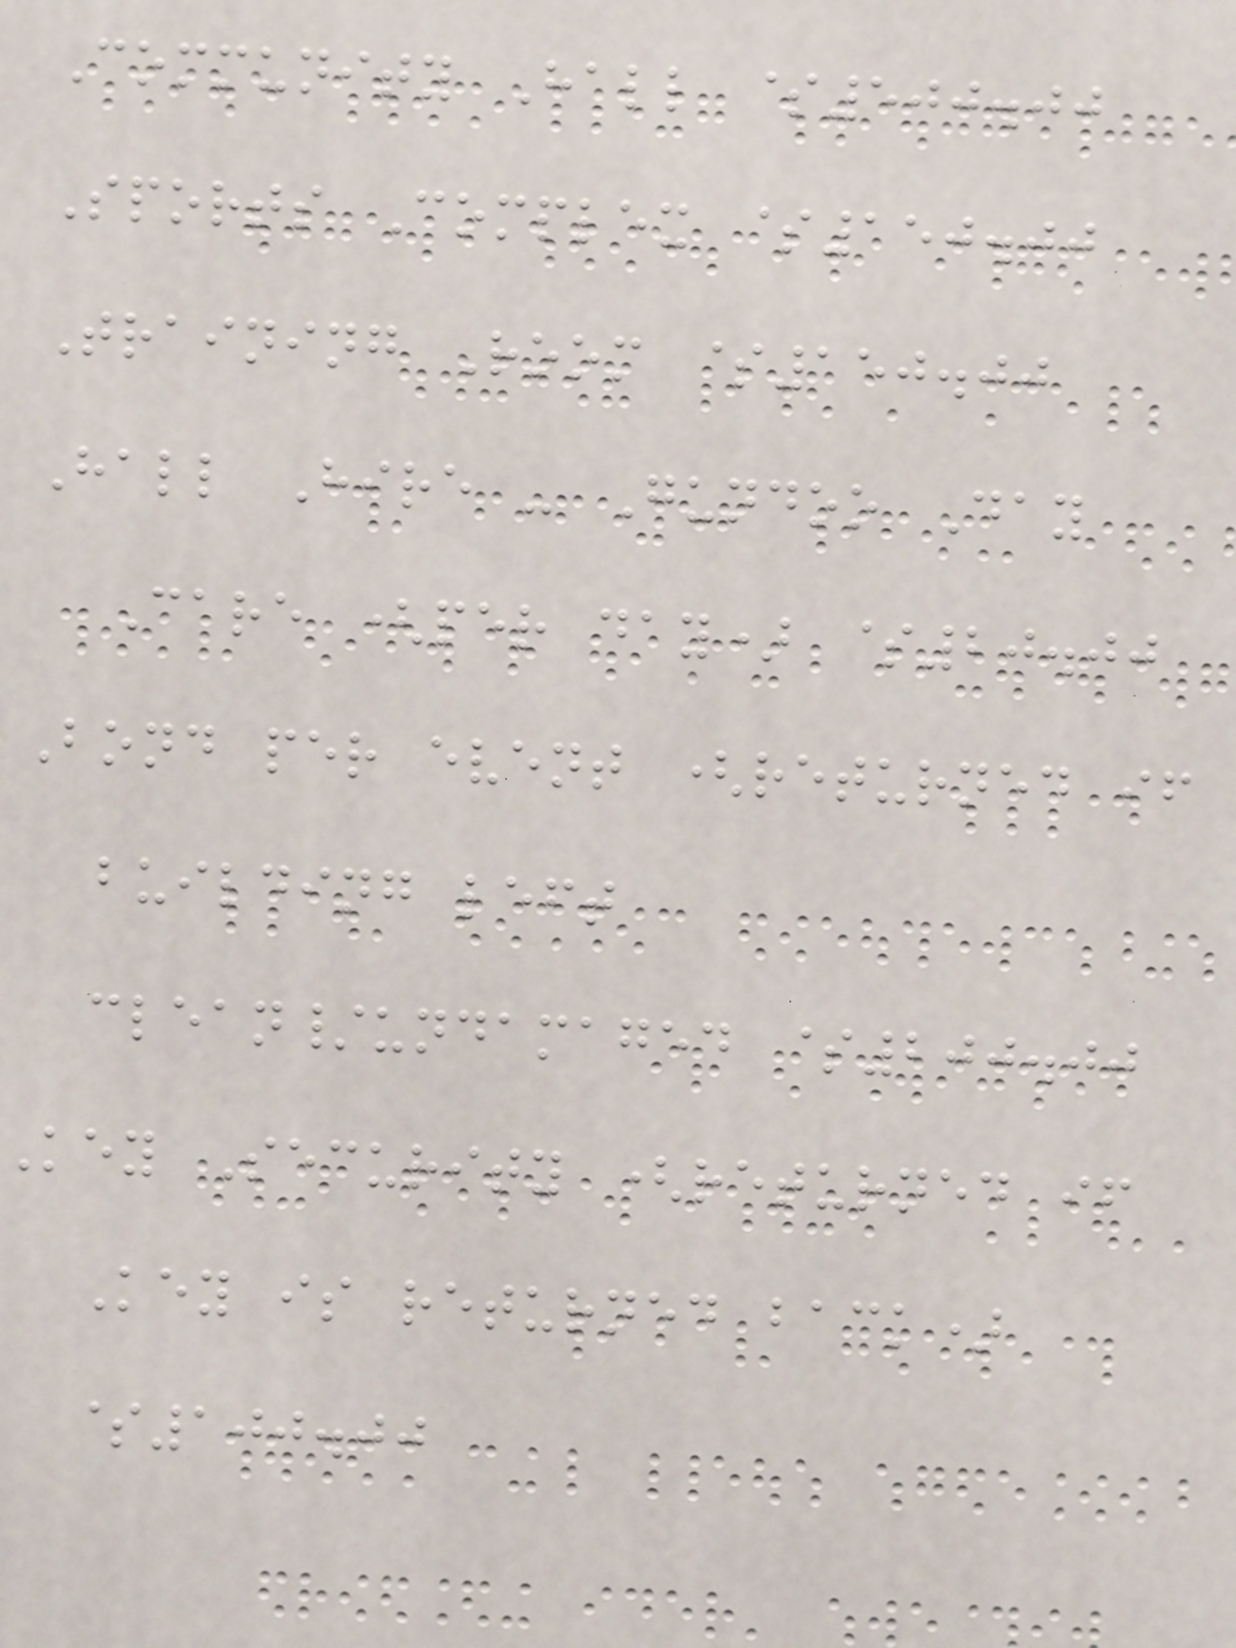Community Hall $500.00
Sports Complex $150.00
Training Room $150.00
Hall Hire - Gundoo Day
Care (per day) $20.00
Bond per event (returned if
building left
clean/undamaged $200.00
key Security (returned if
Key is returned back)
$100.00
